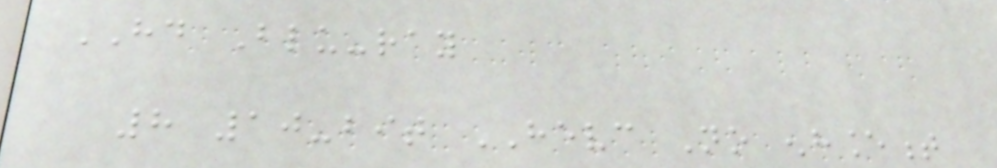HD Blu-ray
8 10-bit HEVC No enhancement
